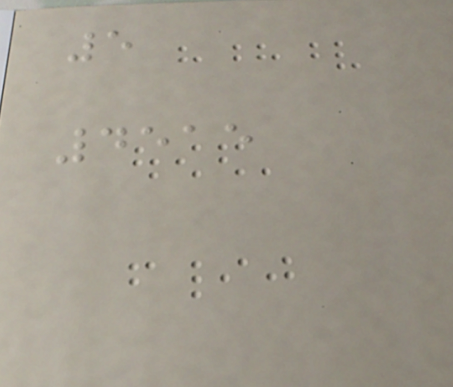5
4515
